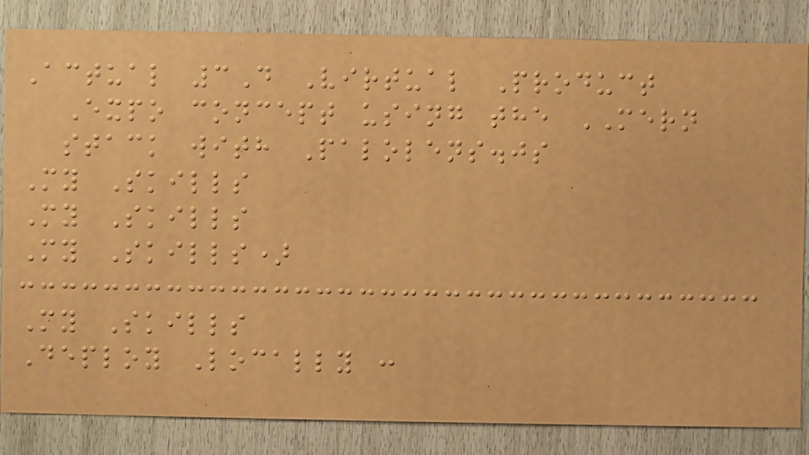Actual 3D Virtual Product
Expo concept using the MERN
stack with Palolens.js
My Skills
My Skills
My Skills)
My Skills
Deploy Locally :
